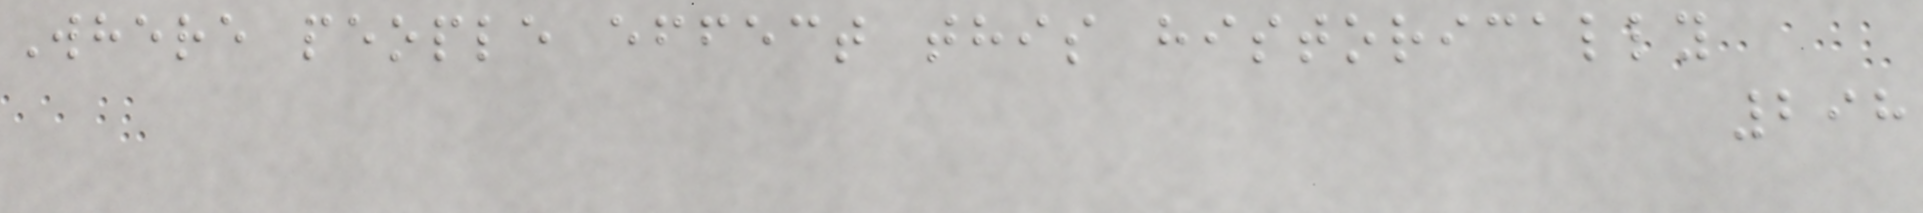Where people effect this historically
298
